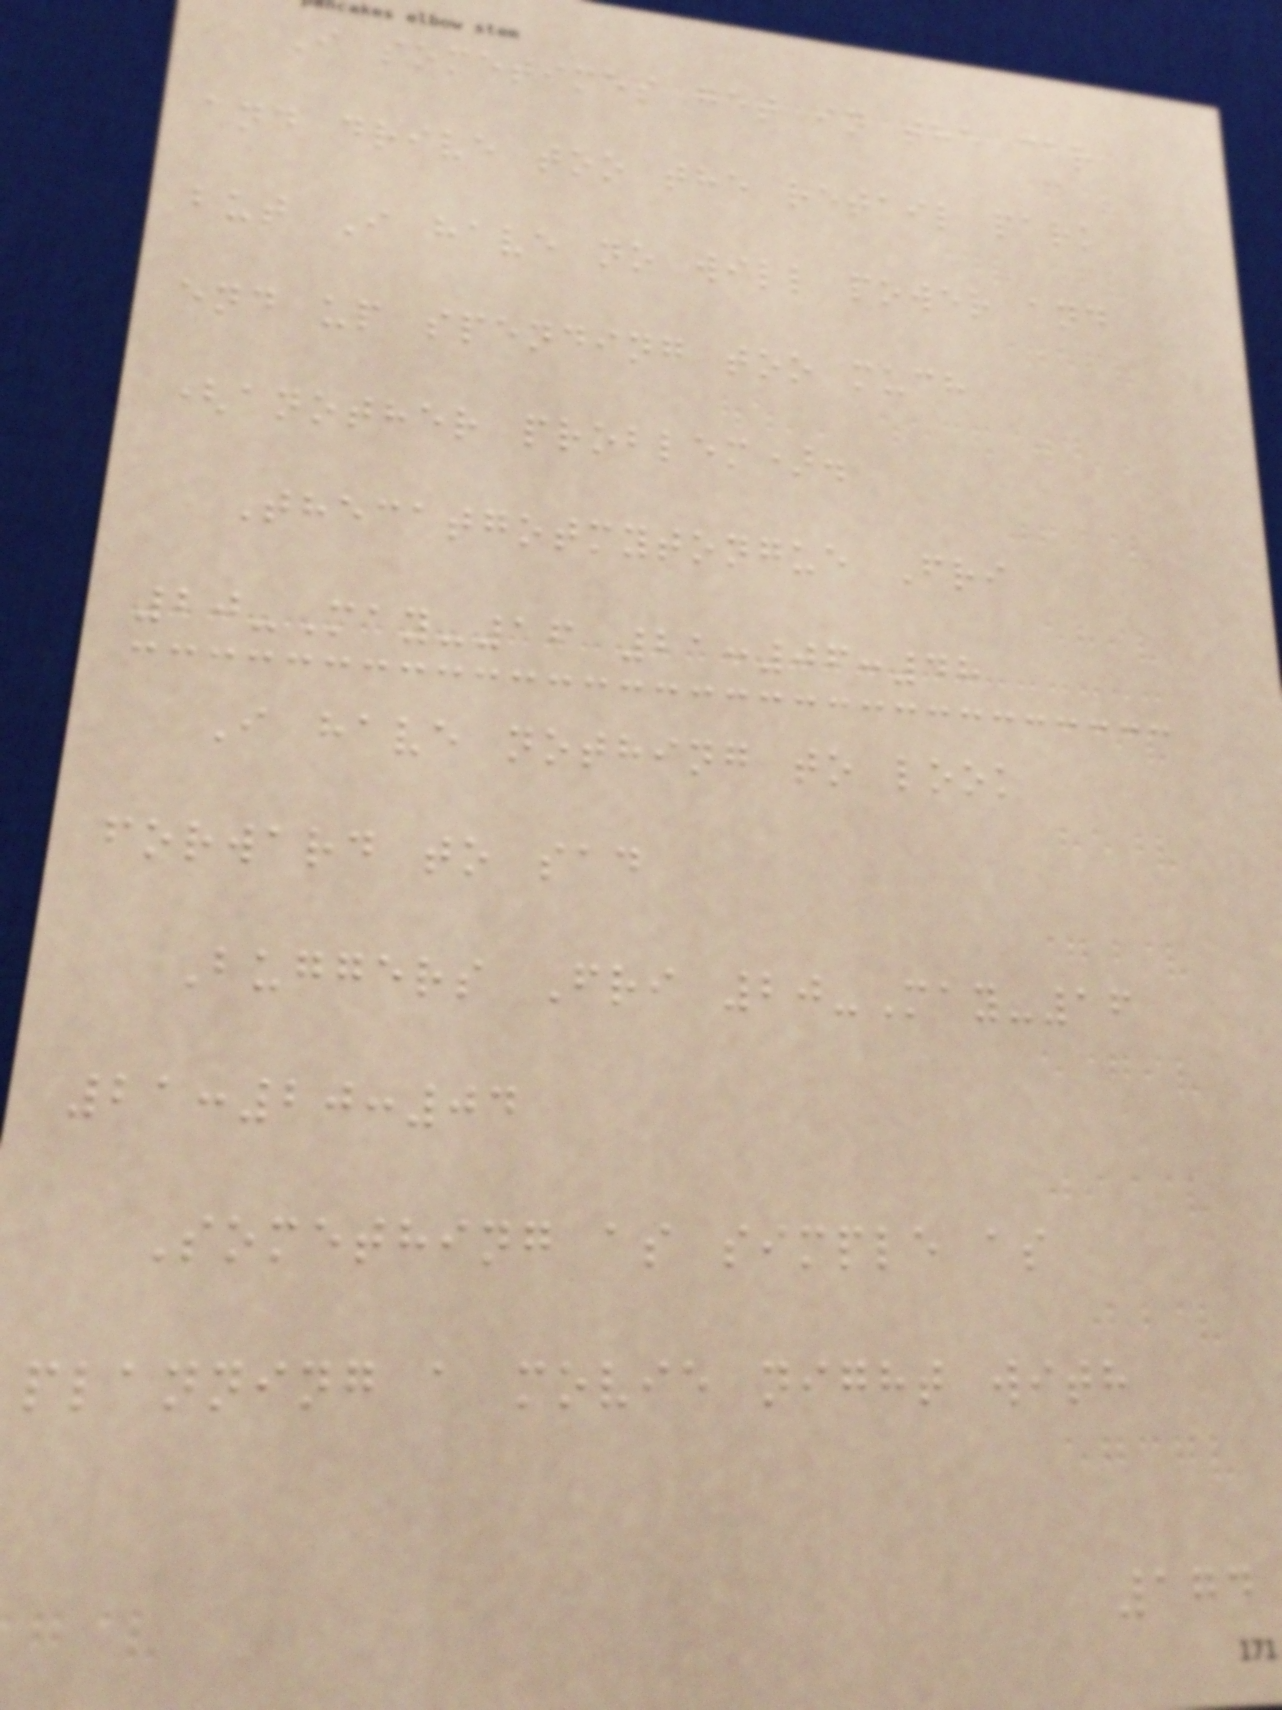I sometimes get in the car
and drive too the retail park
but I have no will power and
end up spending too much
(another problem).
Thecatgotmytongue Fri
20-May-16 21:06:48
I have nothing to look
forward to sad
Buggers Fri 20-May-16
21:20:04
Something as simple as
planning a movie night with
174
